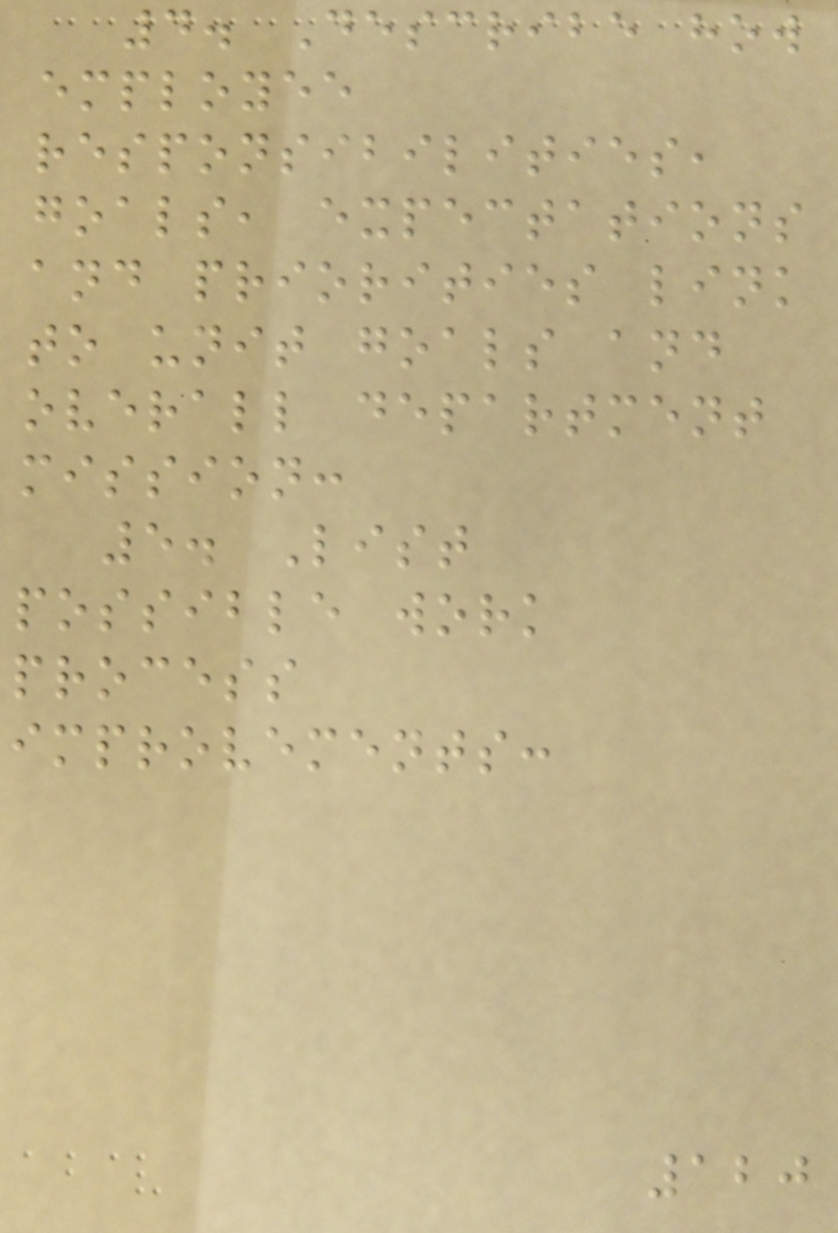4. Describe how
employee
responsibilities,
goals, expectations
and priorities link
to unit goals and
overall department
mission:
5. List
possible work
process
improvements:
120
